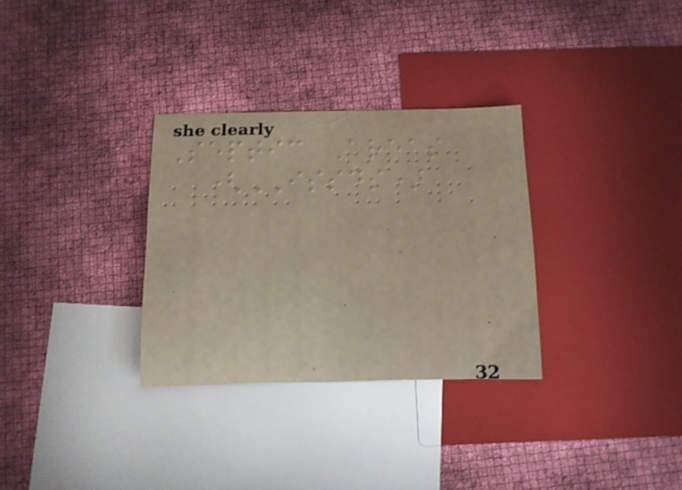Septic Areas
(ISSDS)
